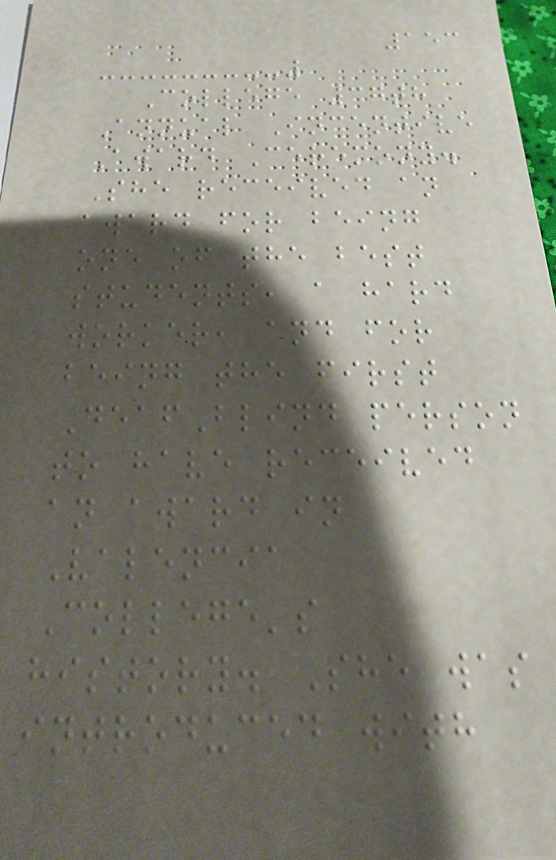153
College 37th
Annual Incentive
Award Ceremony.
She received an
award for being
one of the best
students, a hard
worker, and for
being the first
DeafBlind person
to have received
an award in
Valencia
College's
history. She was
introduced with
